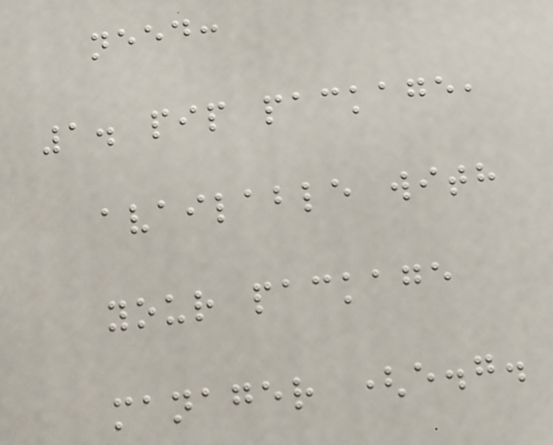need:
1. pip package,
available with
your package
manager (e.g.
